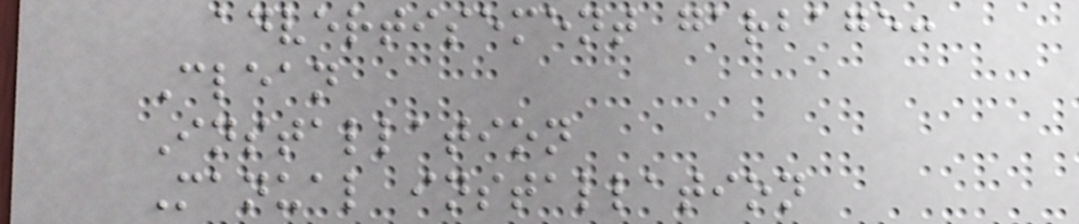advertisement garbage:
Clean
Installation
Manual installation
